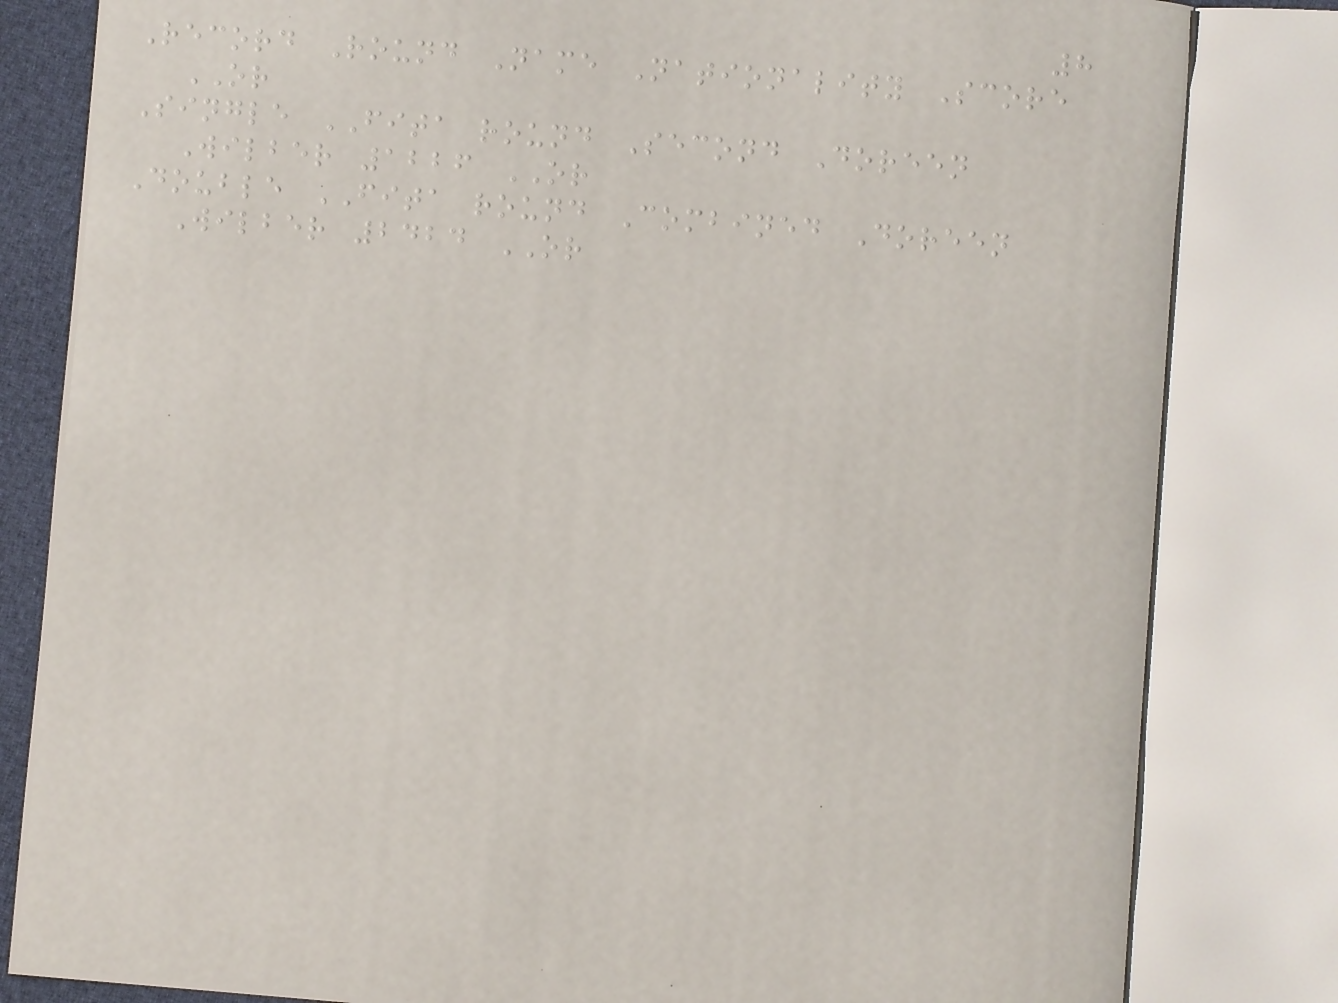8
Record Round Name Nationality Score
OR
Single FITA round Second Doreen
Wilber 1226 OR
Double FITA round Combined Doreen
Wilber 2424 OR
